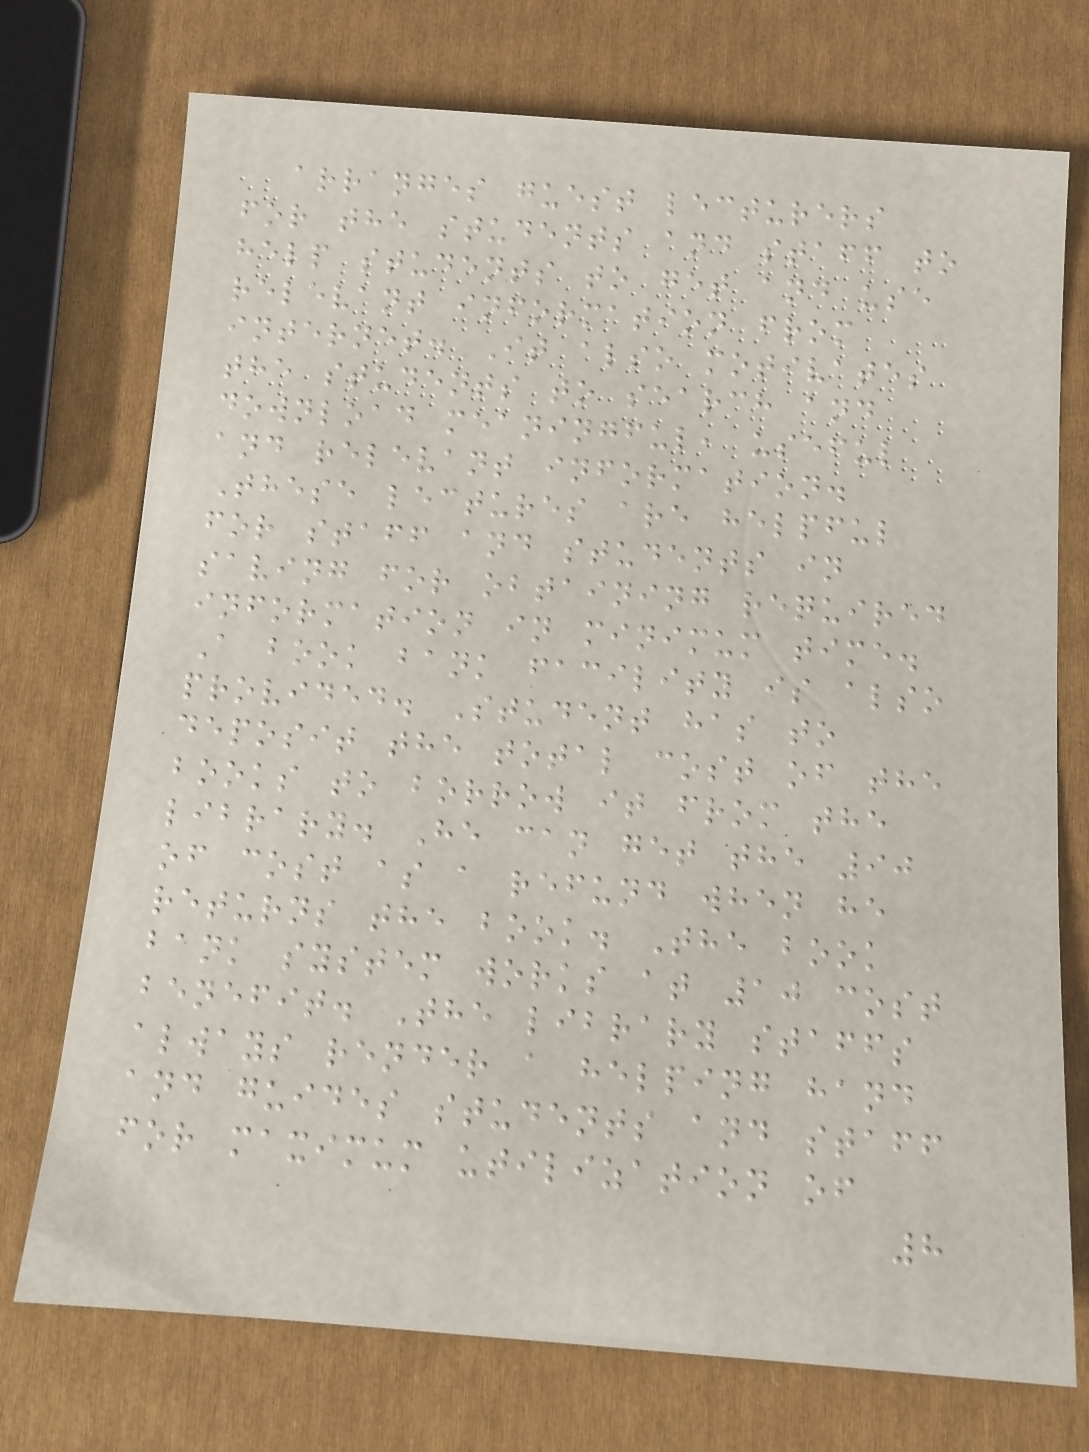arranges guest lecturers
for the students and staff to
help students to get and use
relevant information from
internet. It also motivates
the students to search and
download meaningful, useful
and relevant information.
These lectures are helpful
for staff and students in
saving for obtaining required
information in minimum time.
A book bank facility is also
provided. Student has to
deposit the total cost of the
books to borrow it from the
library. He can get the 90
of cost as a refund when he
returns the book. The book
bank system works at 10 cost
benefit. The library staffs
always render a helping hand
and guides students and staff
for maximum utilization of
8
